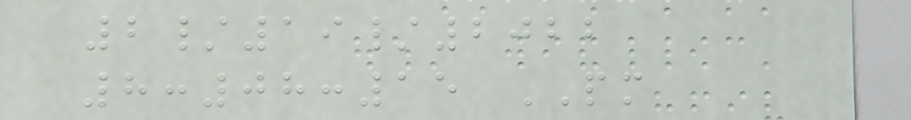2/19/2022
8:08:15 PM
